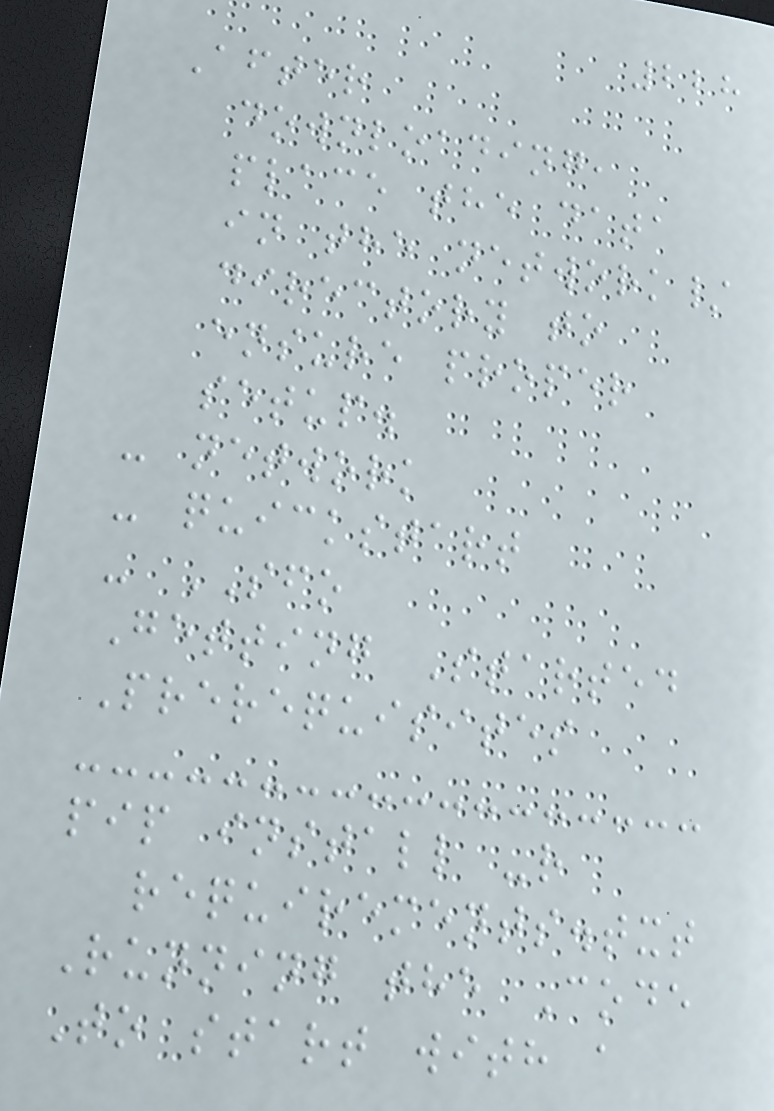228
After
downloading,
place the data
in the network/
directory to
ensure proper
setup.
- network
- quickstart
- SFO
Getting Started
Prerequisites
pip install -r
requirements.txt
Running the Code
To start with a
